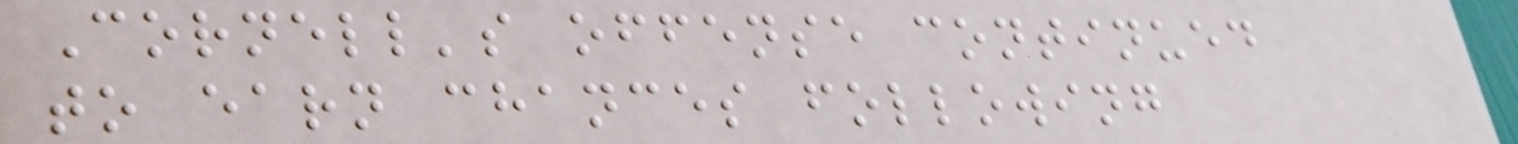Cornell's offense continued
to earn chances following
